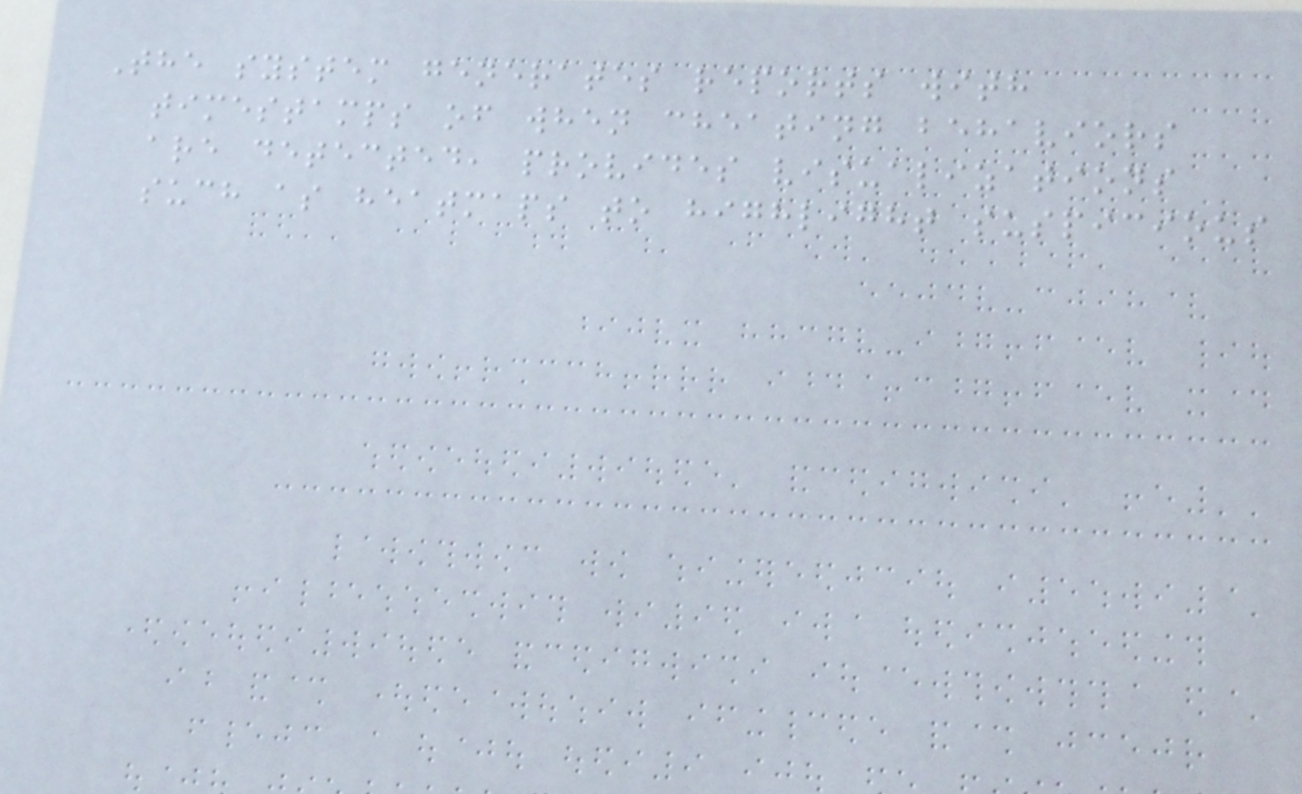The system generates reports with
timestamps of when cheating behaviors
are detected, provides visualizations
such as heatmaps to highlight suspicious
